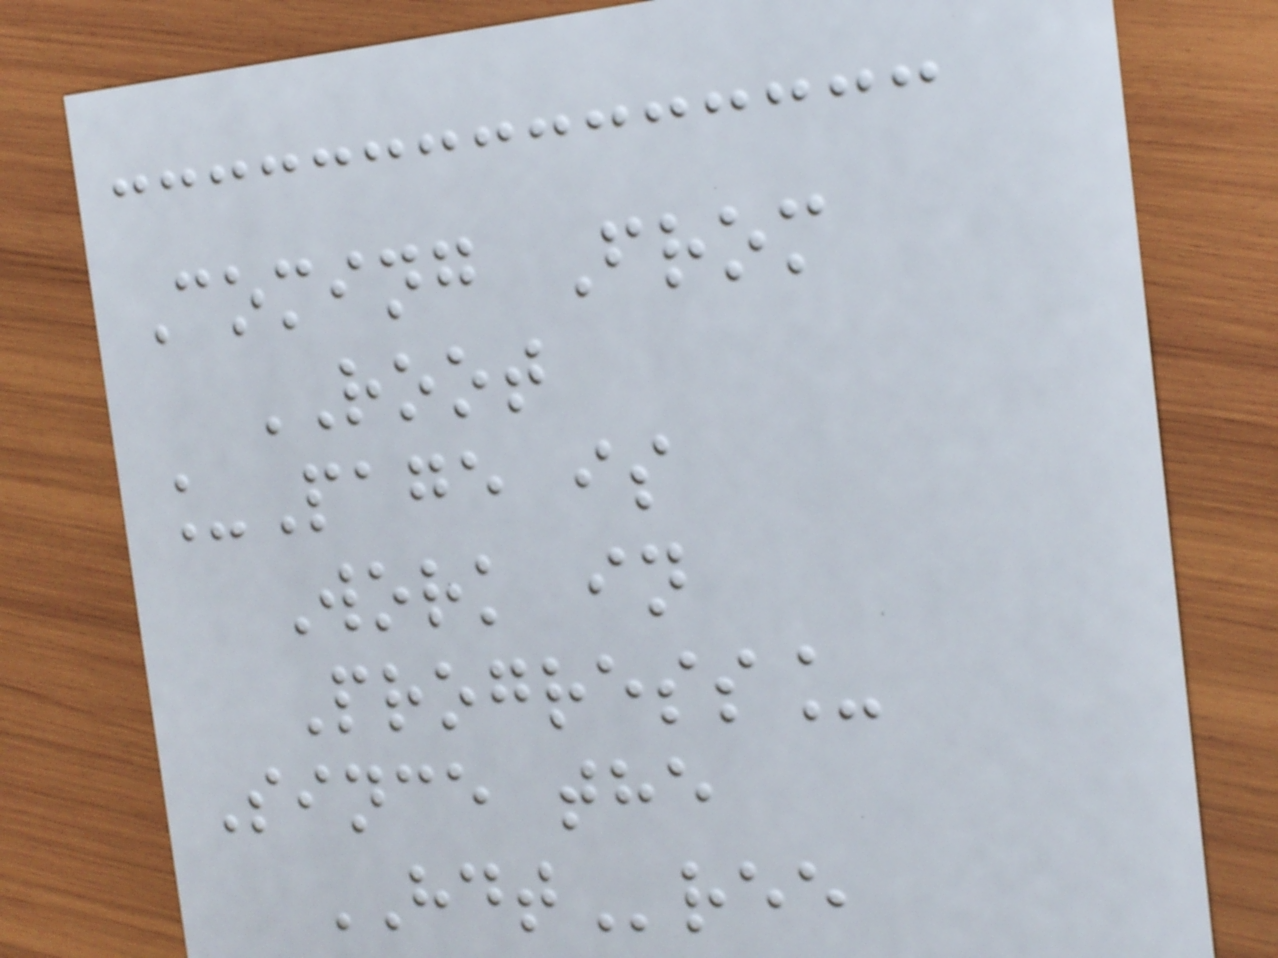Coming From
ROOT
_Page is
Work in
Progress_
Since the
HDTree
